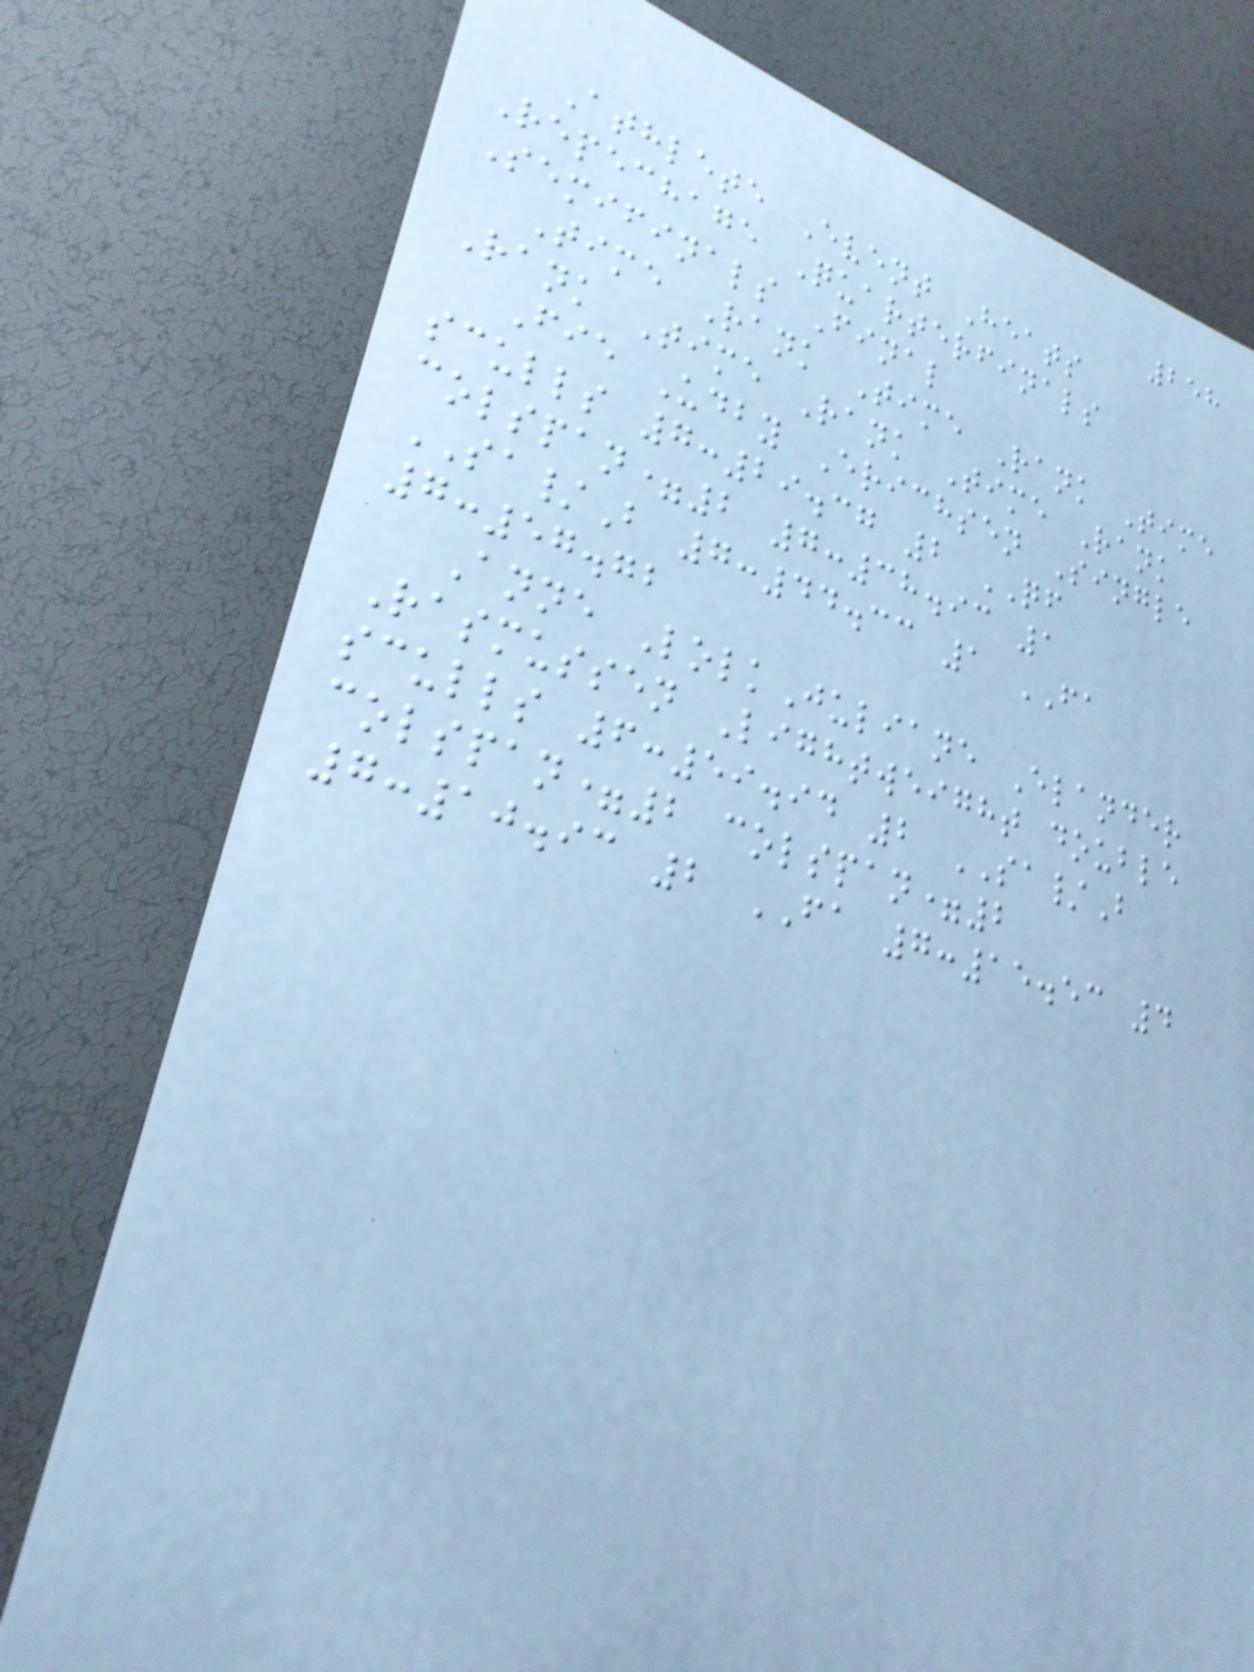258
Athlete Event Heats
Repechage Quarterfinals
Semifinals Final
Time Rank Time Rank Time
Rank Time Rank Time Rank
Fie Udby Erichsen Single
sculls 7:29.37 2 QF
colspan=2 7:38.93 1
SA/B 7:44.33 1 FA
7:57.72
Anne LolkJuliane Elander
Rasmussen Lightweight double
sculls 6:59.94 2 SA/B
colspan=2 colspan=2
7:10.93 2 FA 7:15.53 4
